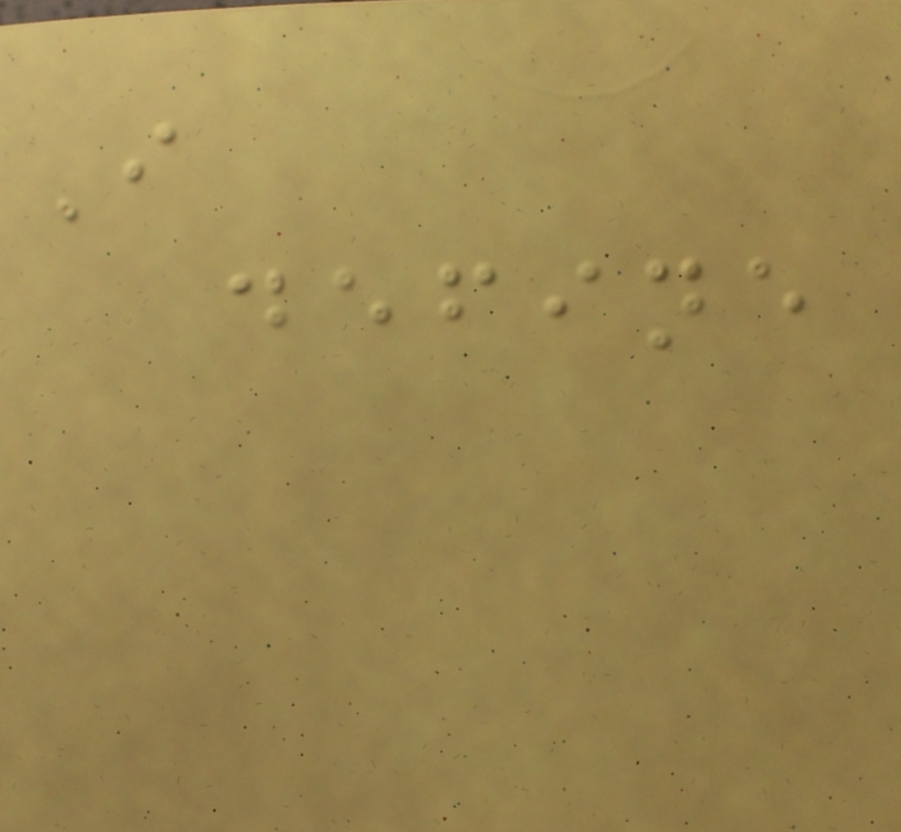I
define
